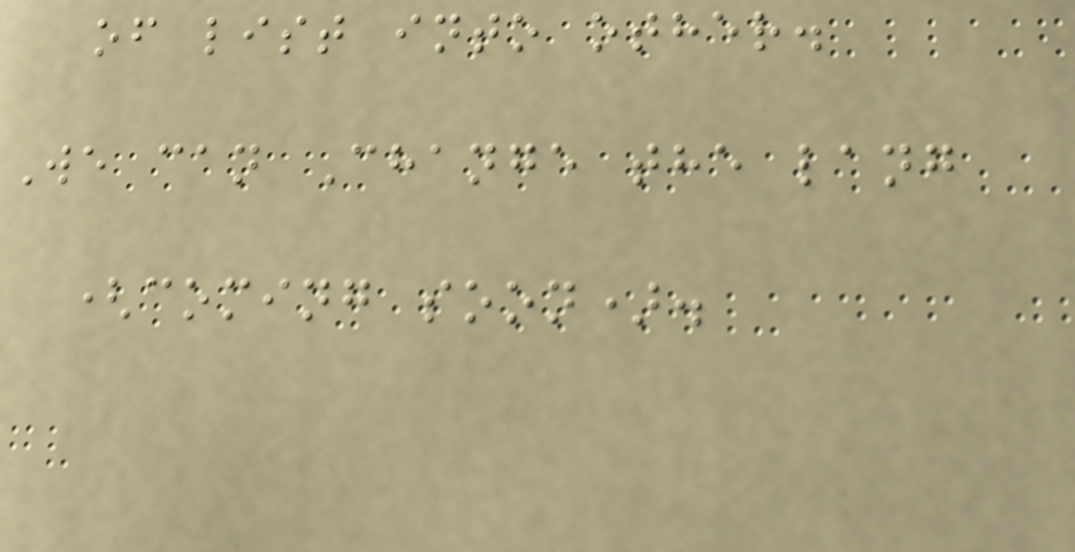of list into other.
We can Change the lang
(coming soon).
